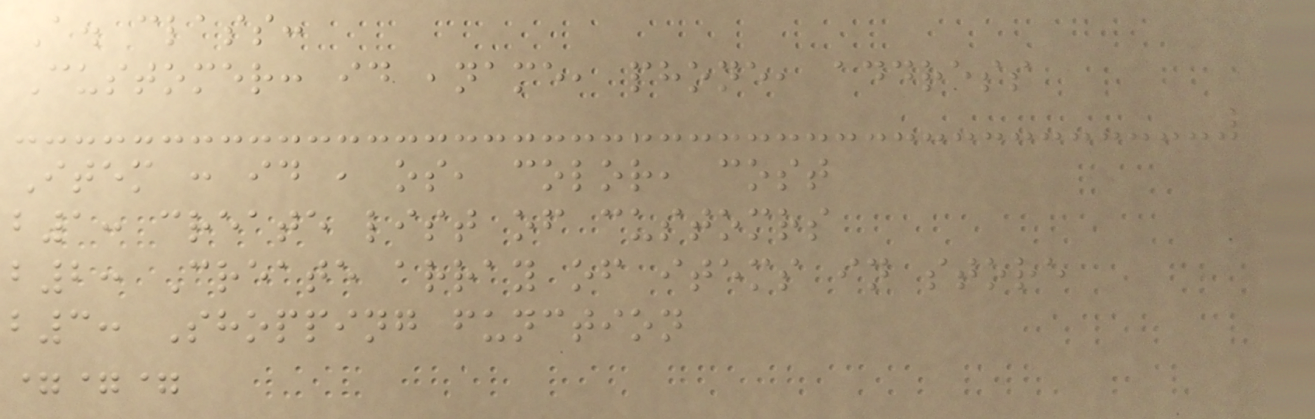A. class:
Customer: id ,name, phone, address
Item : id , os, color, cost
b1: create list of customrs
b2: Create array of items in store
b3: Shopping function
===
